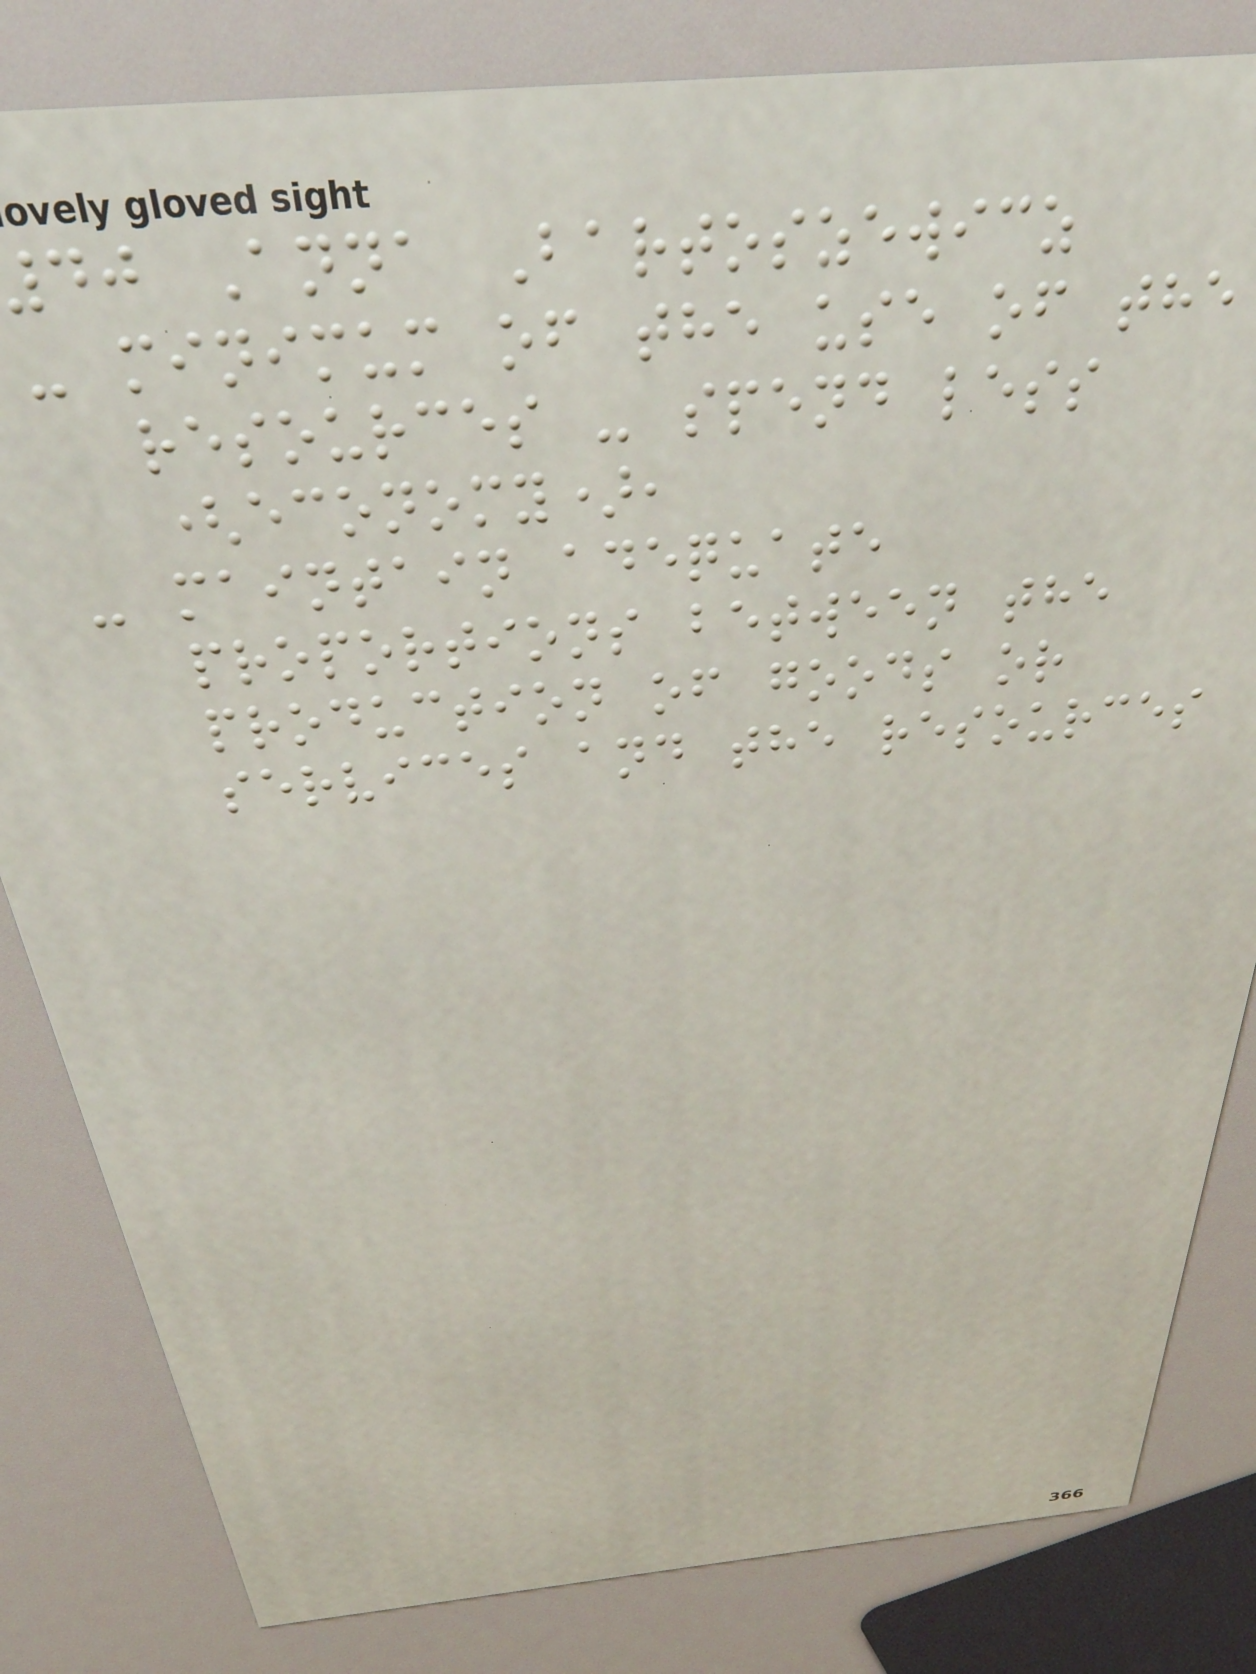dj Anna Bartoszewicz
- minimum of the use of the
resources - spend less
(economy),
- maintain adequate
proportions between the
production of goods or
services and the resources
